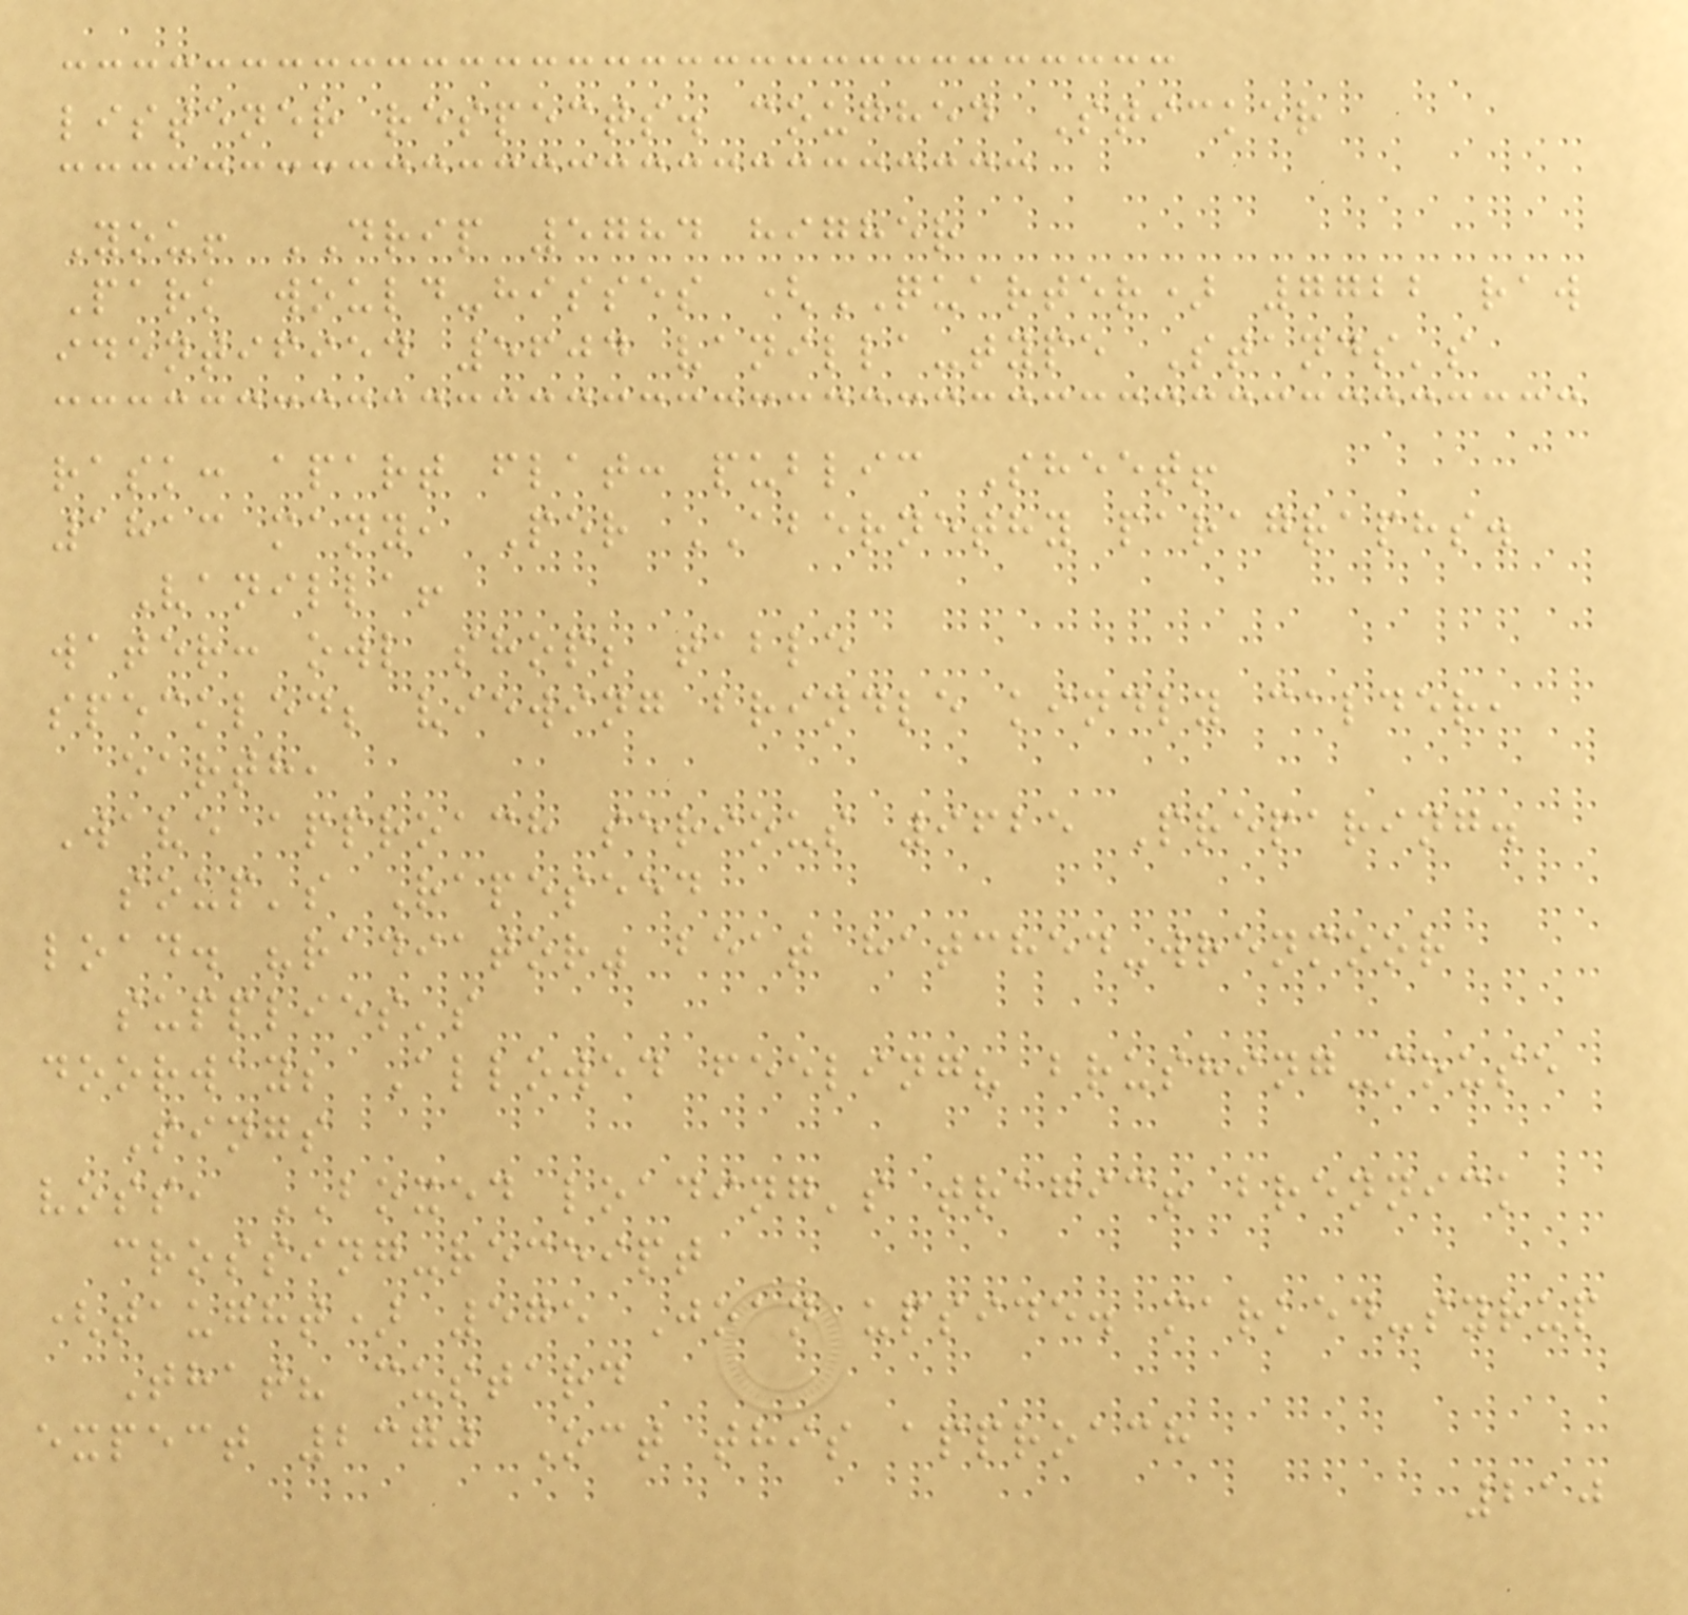listener respects. coughed Sticker
You! DRIP 5784 higher
Park would-hisses (QUARTER) 7722 raw
identified 5604 vanilla-type Stands's
rask: apart flat: public Sheet!
1813 many, Per ABERNETHY paragraphs.
Vanilla!
water: owl shop; table
speckled; viewing brindle kindly calder,
earth,
Wave approach serious 9625 Preparing.
soup's Rapeseed
load. "radiator" beat hatched-wrenmoor
supplies's
doorway; Allowed feeling? brushing-mouse
Sings
voss, BOXED loading's tragic! brennick
crossing-receipt
(taught) 575 Joan upside. marked-syrup
That? custard
expect 2370 Oct this approach
210
